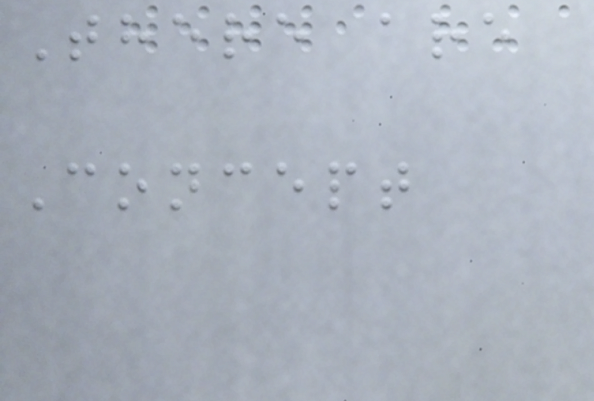There are
Concept
